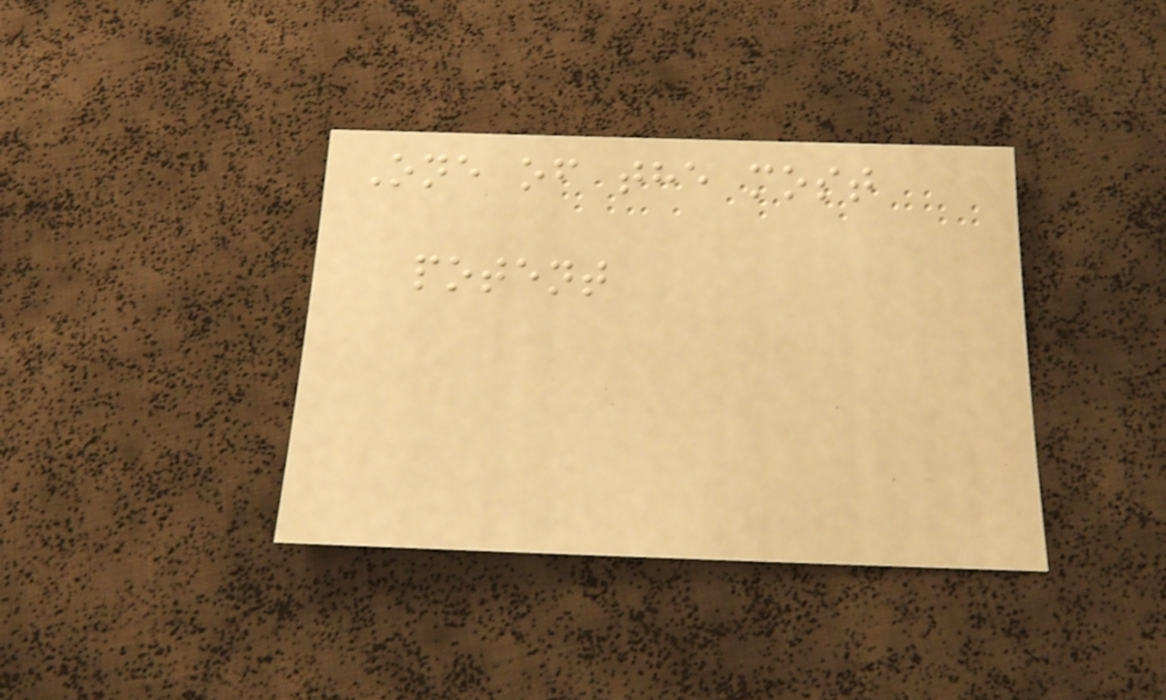One of the most
potent
